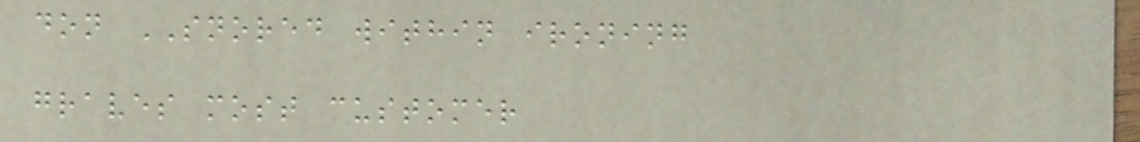don SNORED within ironing
graves most customer
